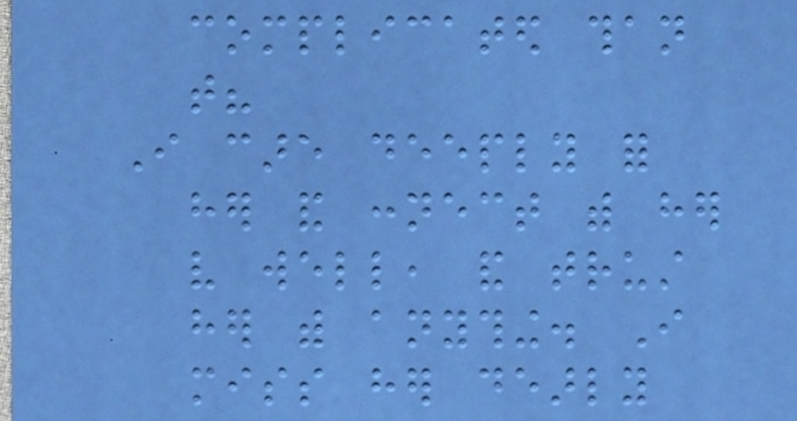complicated than
that?
I care deeply for
her and connect with her
very well, and trust
her with anything. I
miss her dearly
